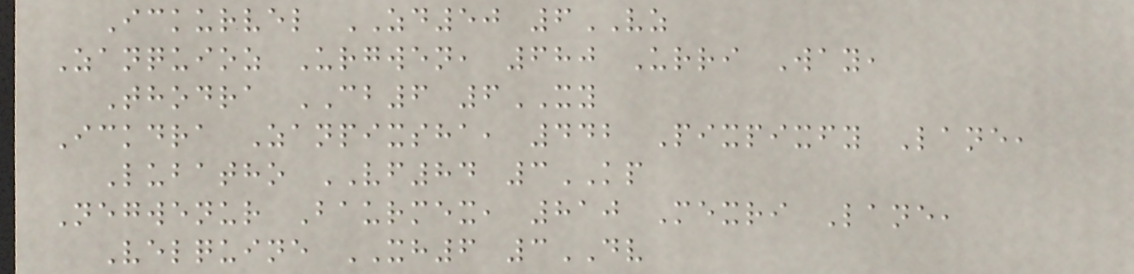Ickurvel ZD50 6VZ
Zanquioz Urgwen, 680 Urri Way,
Thodra CB6 6XY
Ickdra Zanpixsha, 442 Pixpixfy Lane,
Lubatho VF84 3KP
Negwenur Baurmex, 810 Mexri Lane,
Velquine XH6 3DV
